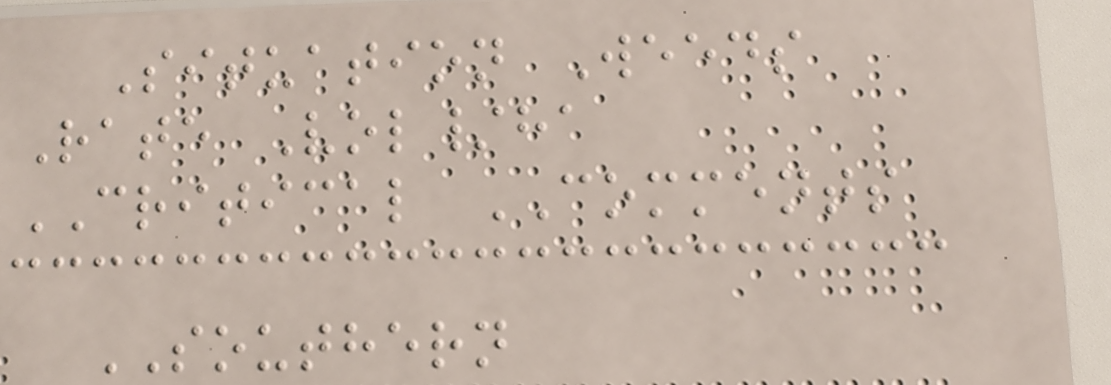Situation Weeds
Rate Vol/ha
CRITICAL COMMENTS
SOUTHERN
